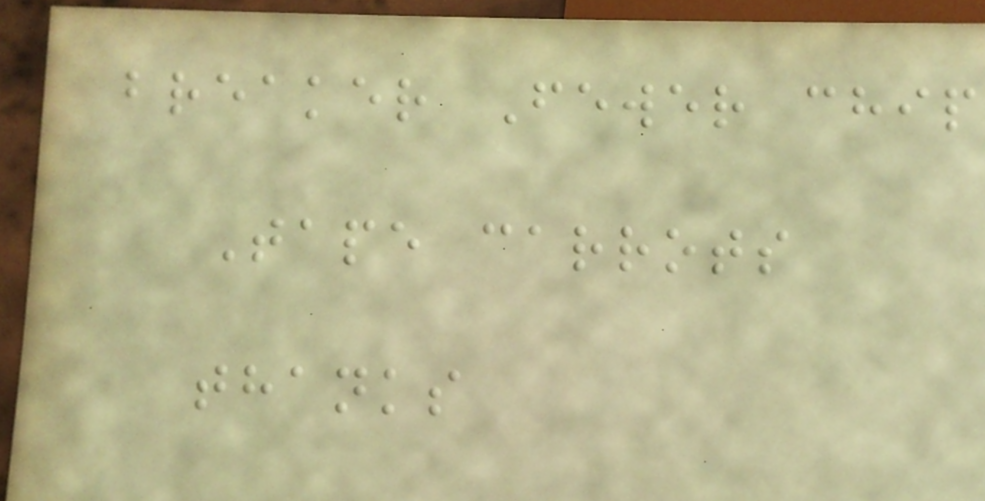breaker Fewer chip
Tape carrots
thanks
